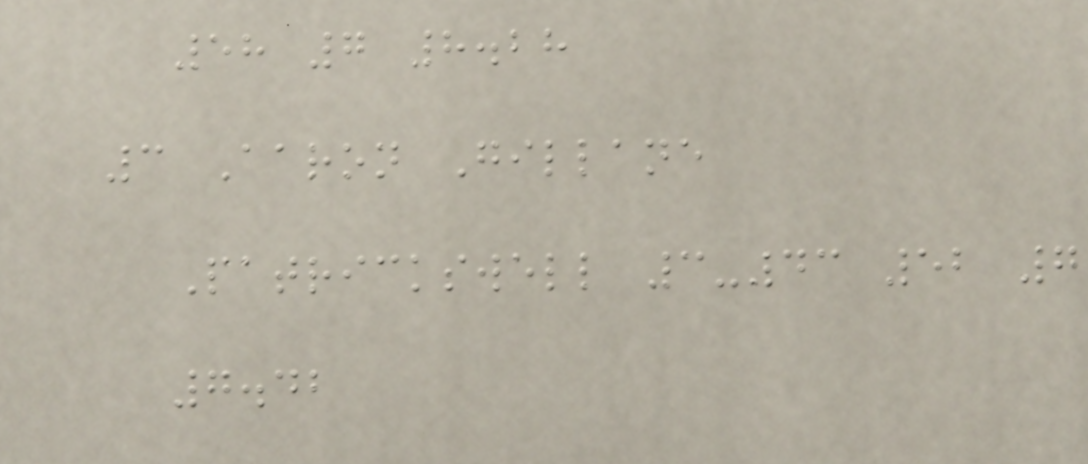58 7 8.28
3 Aaron Gillane
Patrickswell 3-43 52 7
7.42
